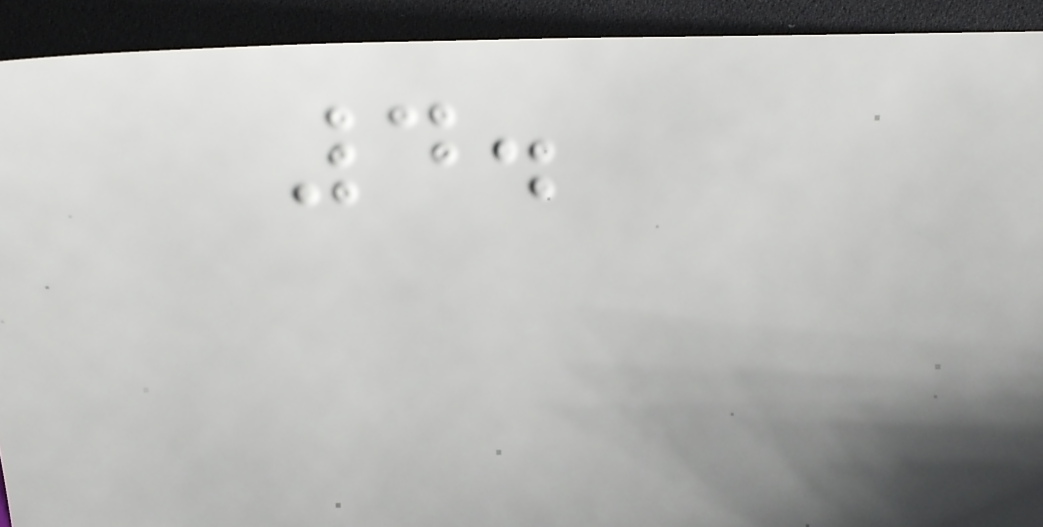4.
